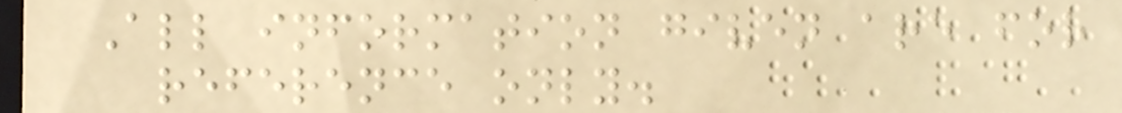All information given are for
reference only.
